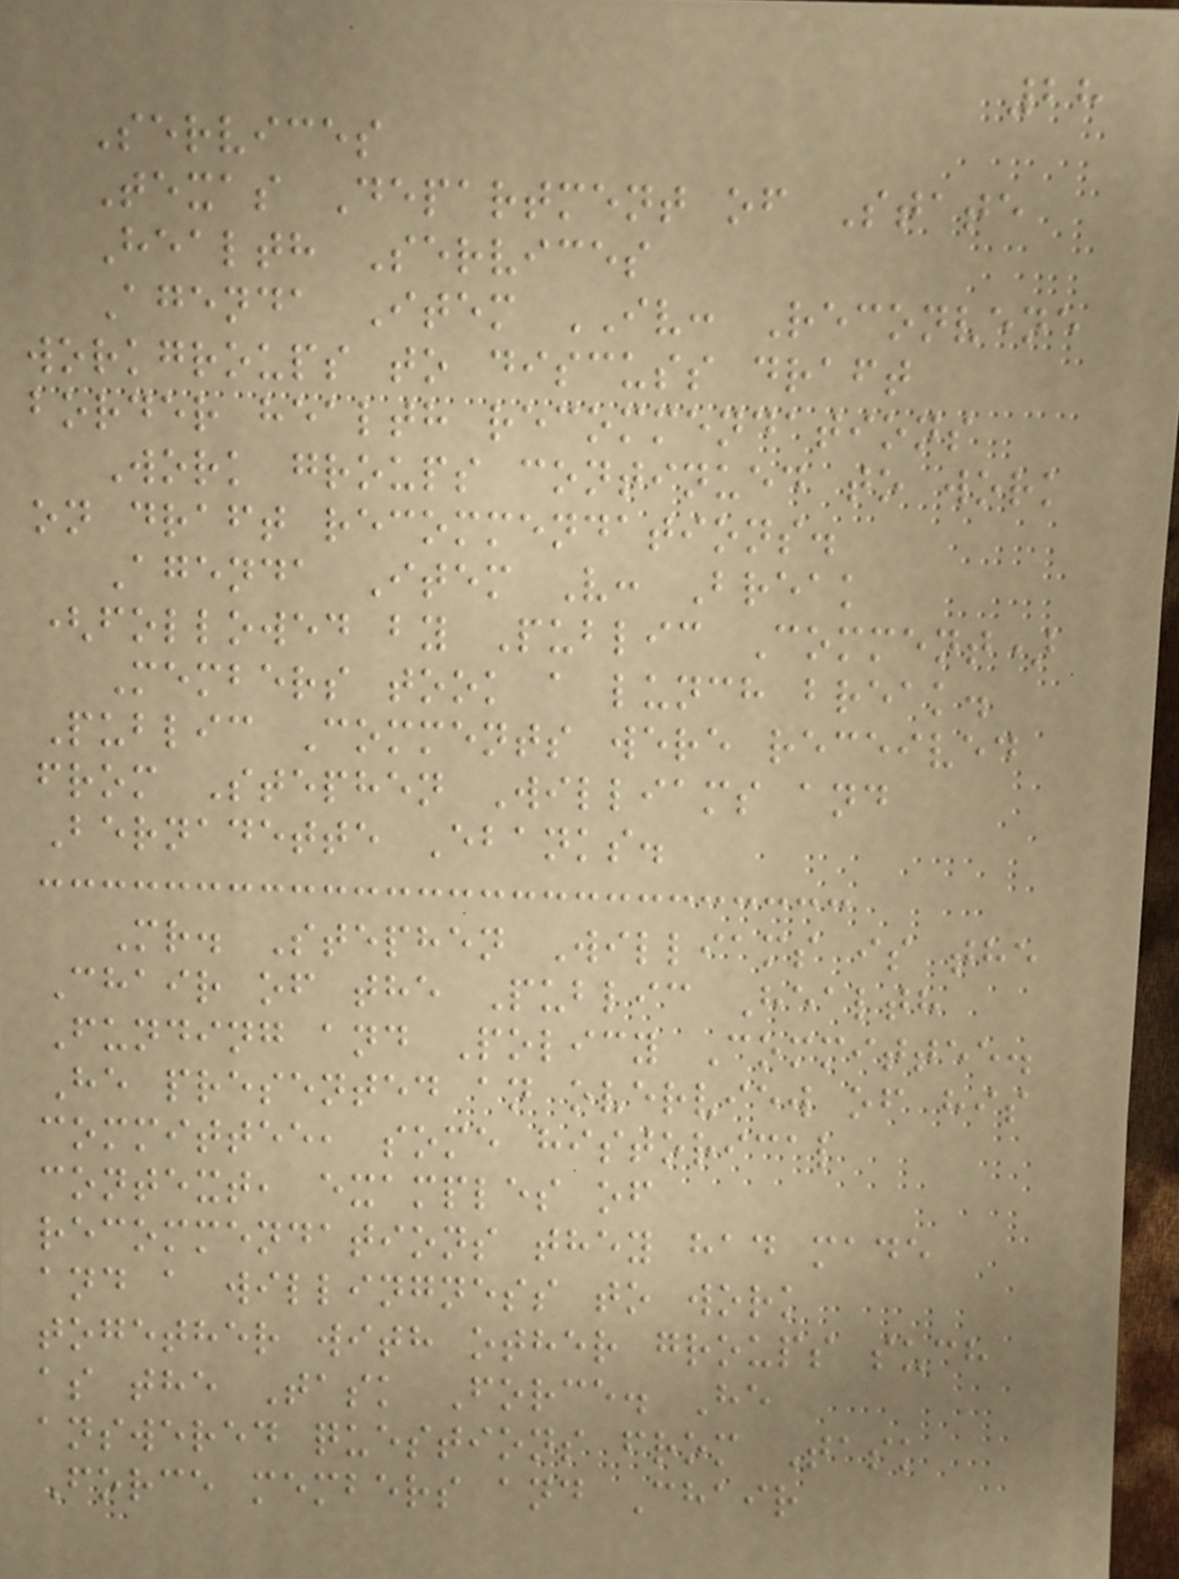28
Services
Texas Department of State
Health Services
Agenda Item IV: Reconvene
workgroups to discuss draft
border health recommendations
Work groups continued to work
on draft recommendations.
Agenda Item V: Break
(followed by Public Comment)
Members took a lunch break.
Public Comments were received
from Stephen Williams and
Bernadette Ebanks.
Mr. Stephen Williams is the
Chair of the Public Health
Funding and Policy Committee.
He presented an overview of his
committee, some historical
context, examples of
recommendations they had made
and a willingness to work
together with other groups such
as the Task Force. He
answered questions from Task
Force members and Chair
